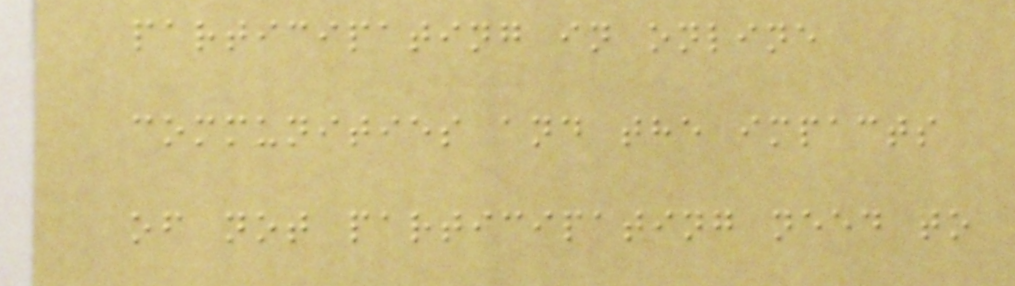participating in online
communities and the impacts
of not participating need to
